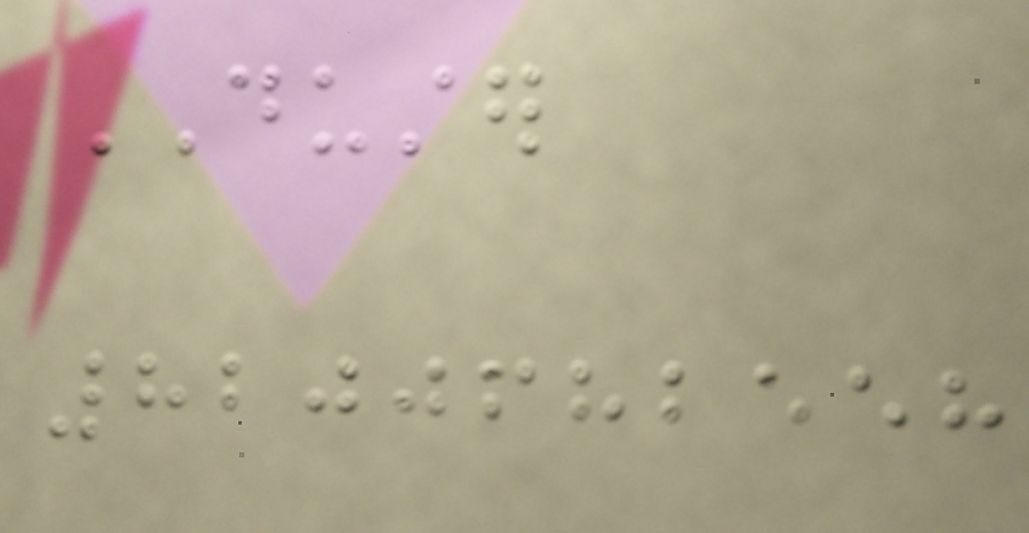DUSTER
8200682558
